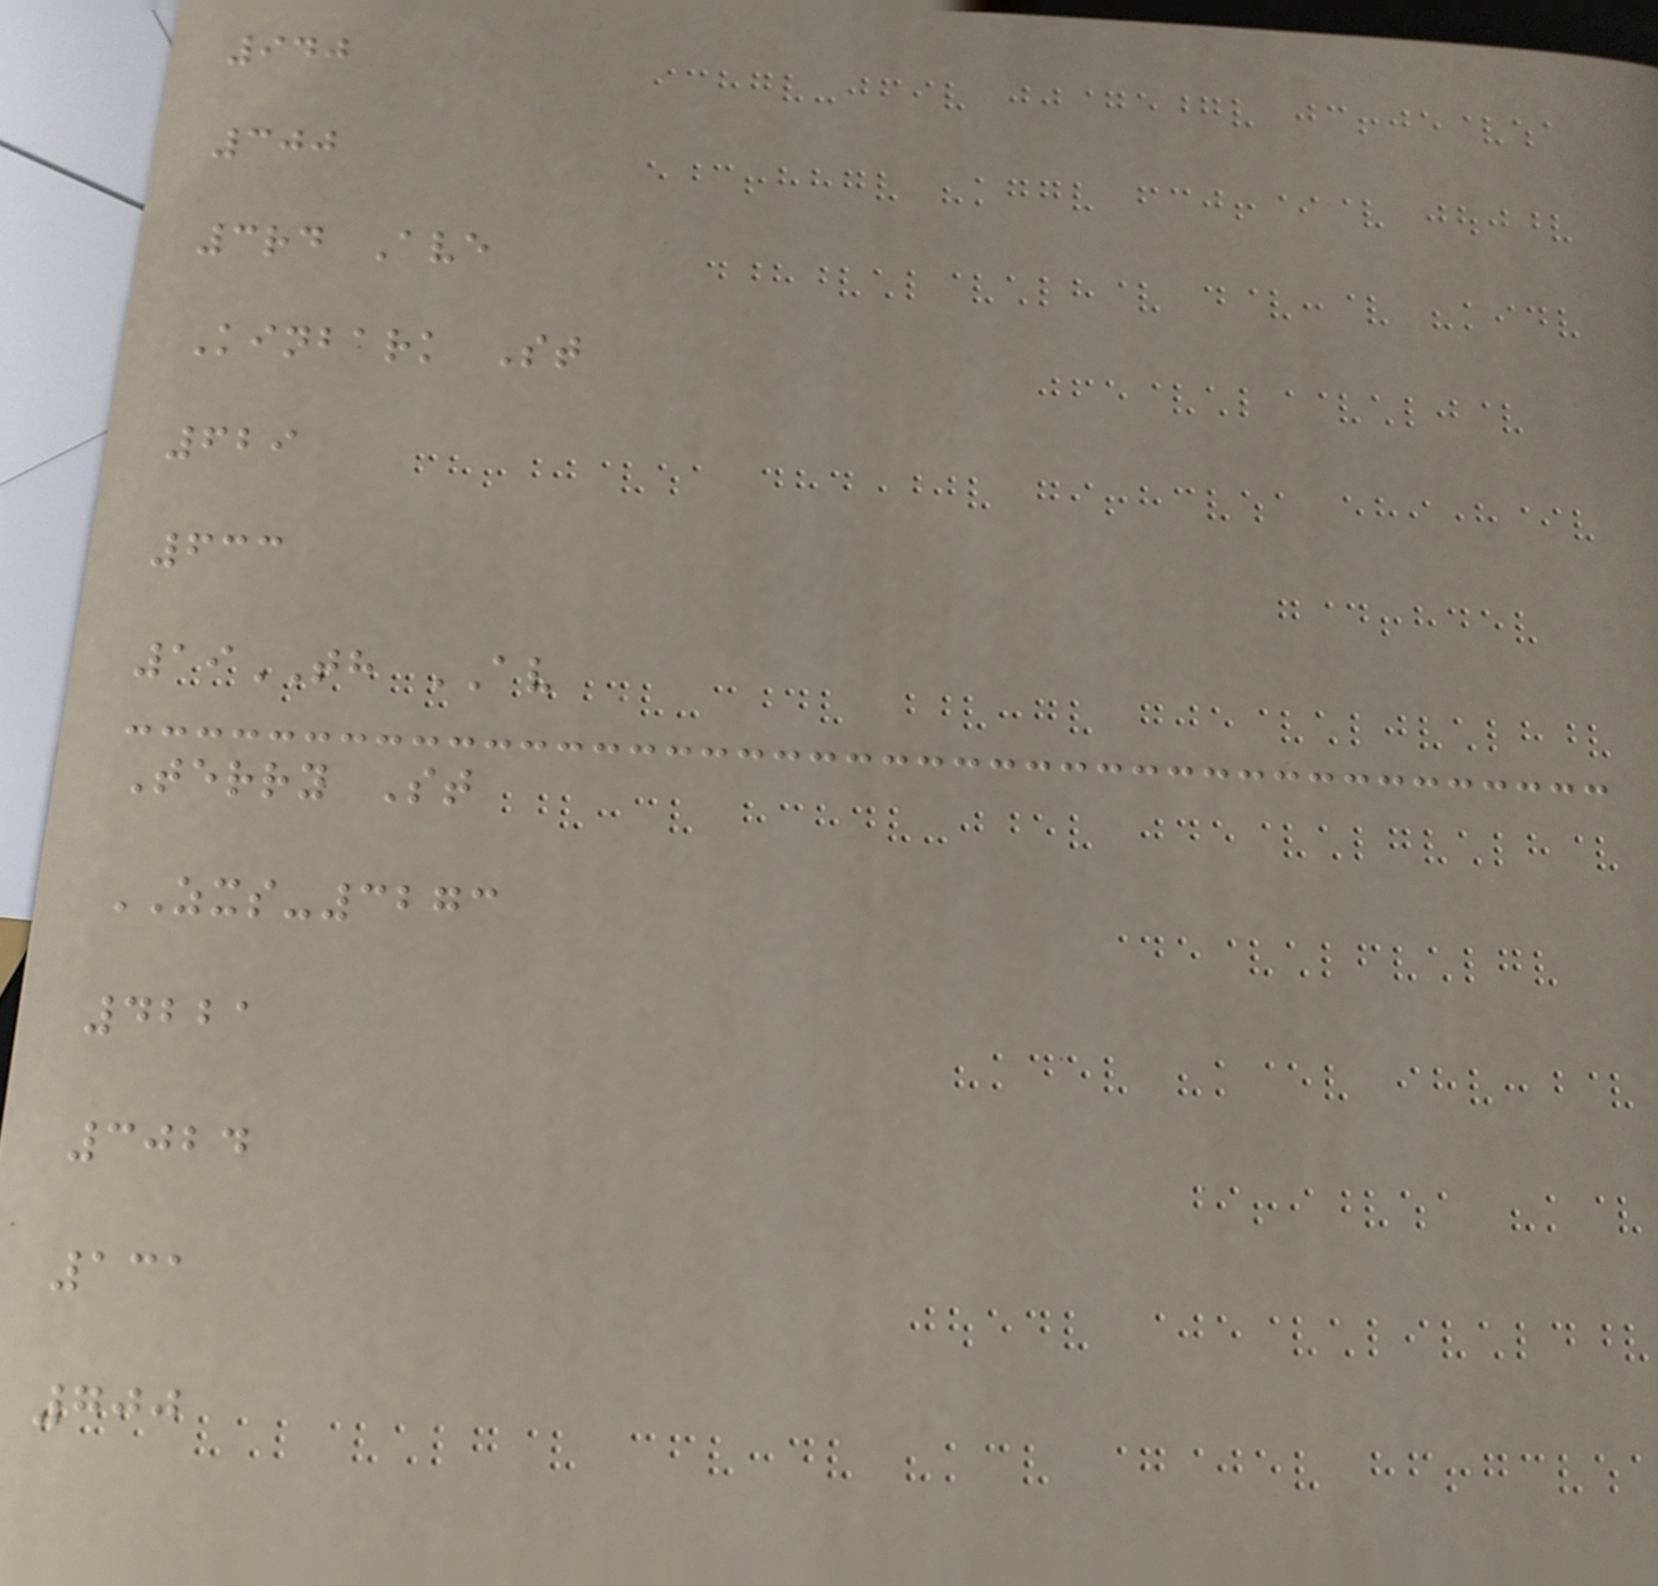940
300
3rd Ave
Kinbark St
629
633
19TH AV
Terry St
ZXS-3273
4221
3024
131
700
